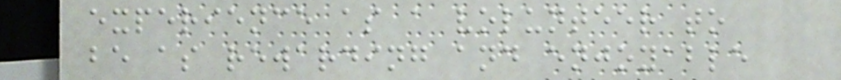experience as a volunteer to
be as rewarding and enjoyable
